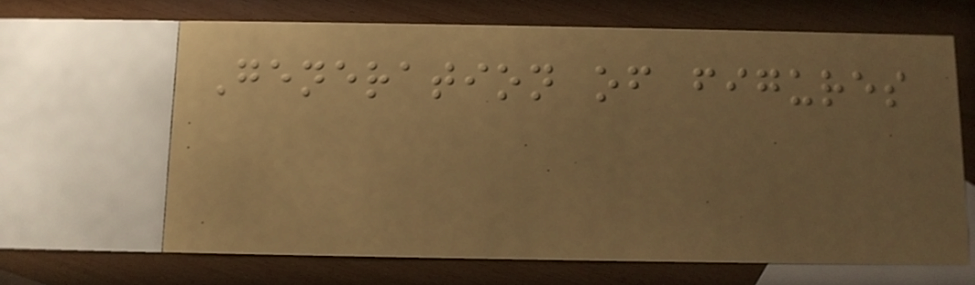Generation of figures
